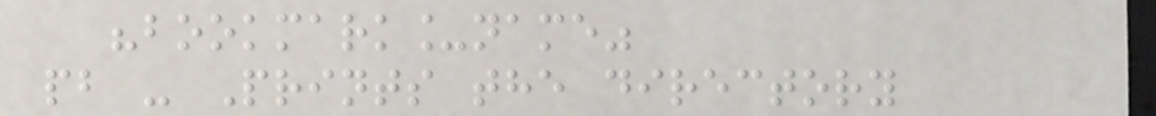"bookmark_name"
pb - Prints the directory
